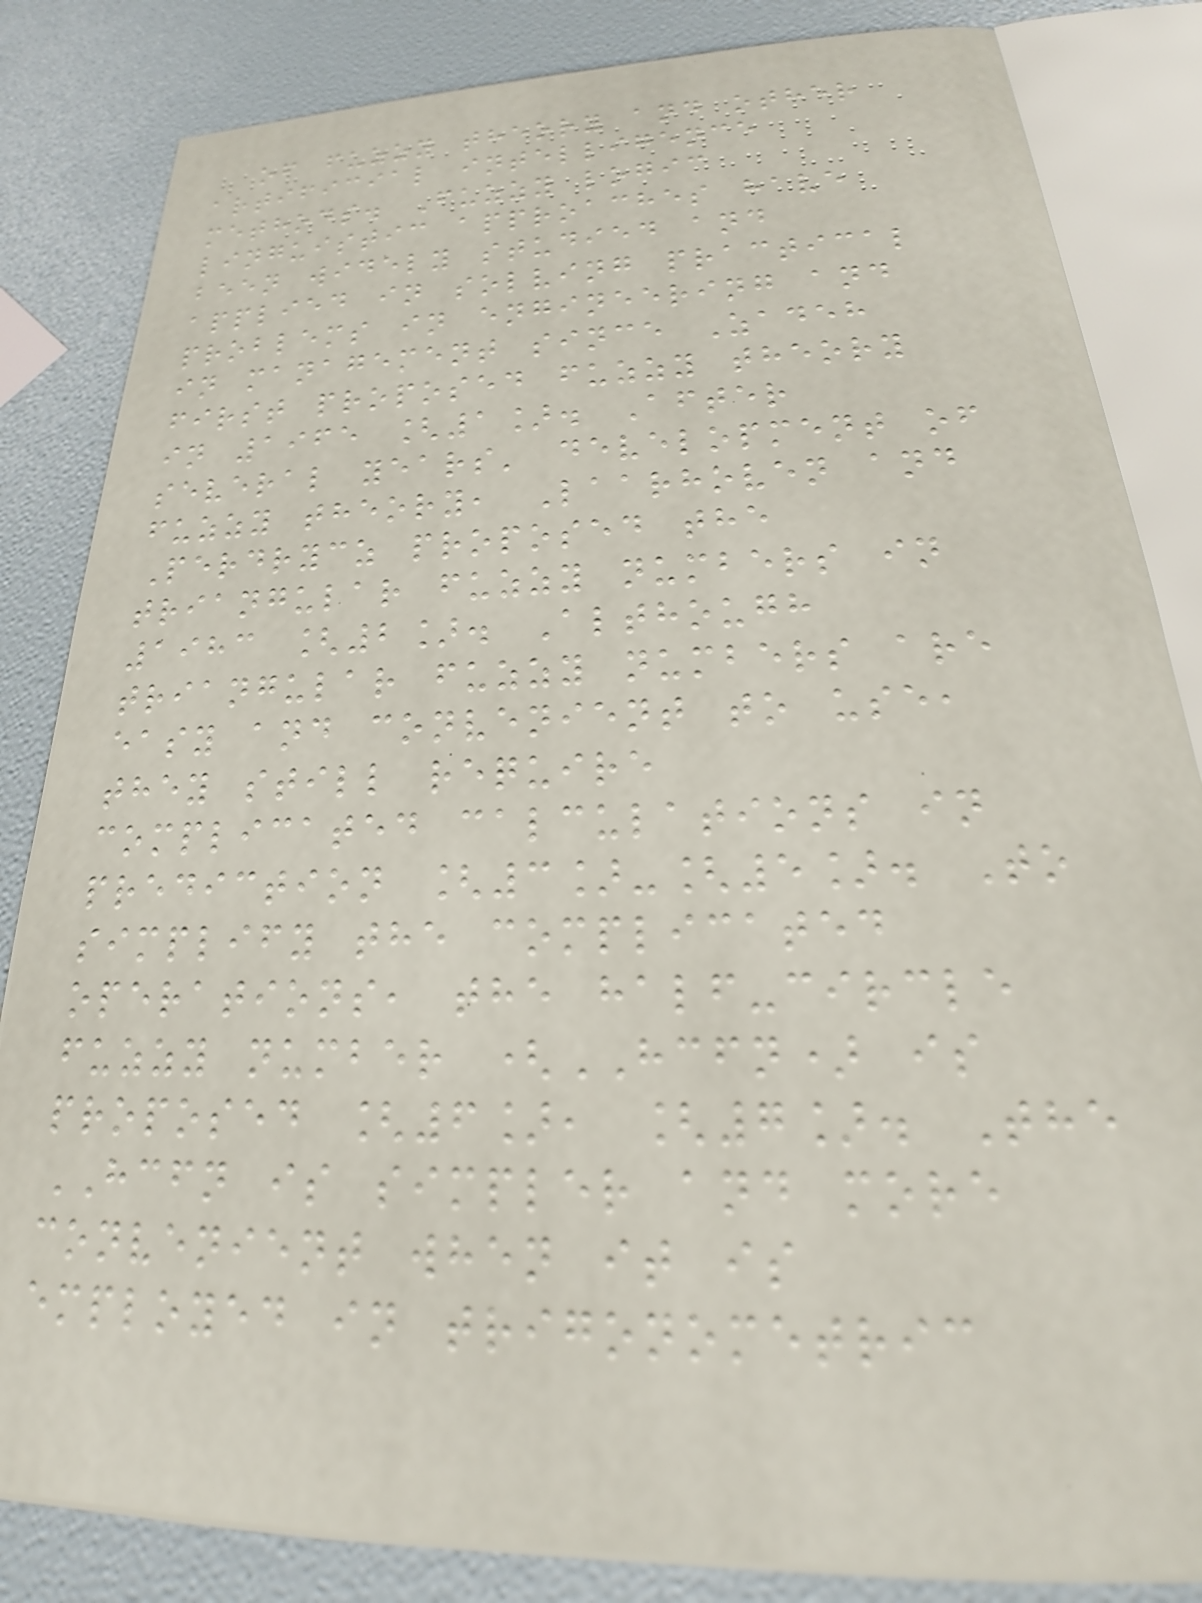of fuzzy theory and other
artificial intelligence
methods. Fuzzy logic
linguistic approaches have
been widely studied and
applied in solving practical
problems in engineering and
in management since Zadeh
first proposed fuzzy theory
in 1965 [1]. After
several years' development of
fuzzy theory, Laarhoven and
Perdrycz proposed the
triangular fuzzy numbers in
1983 [2]. Although
triangular fuzzy numbers are
easy and convenient to use,
they still require
complicated calculations in
prediction [3]-[5]. To
simplify the complicated
operations, the half-circle
fuzzy number (HCFN) is
proposed [6], [7]. The
HCFN is simpler and more
convenient when it is
employed in trigonometric
